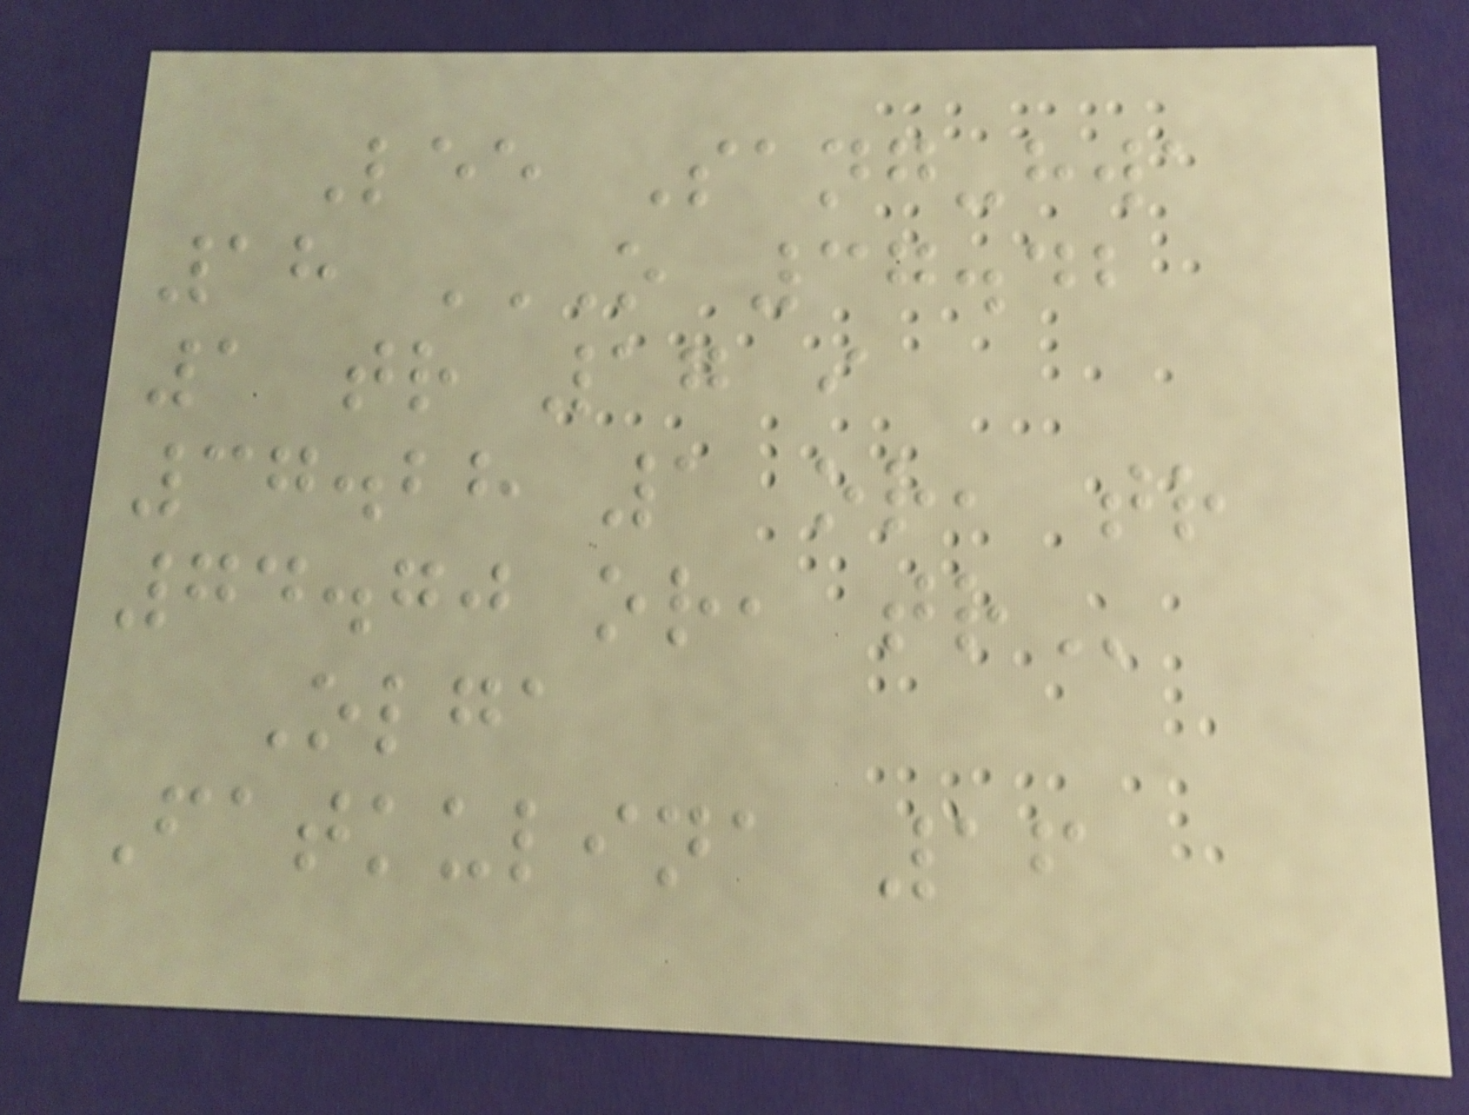Lee Sang-hwa
18 O 37.42
1 TR 17 I
37.28 1 OR, TR
74.70 OR, TR
Olga
Fatkulina 16
